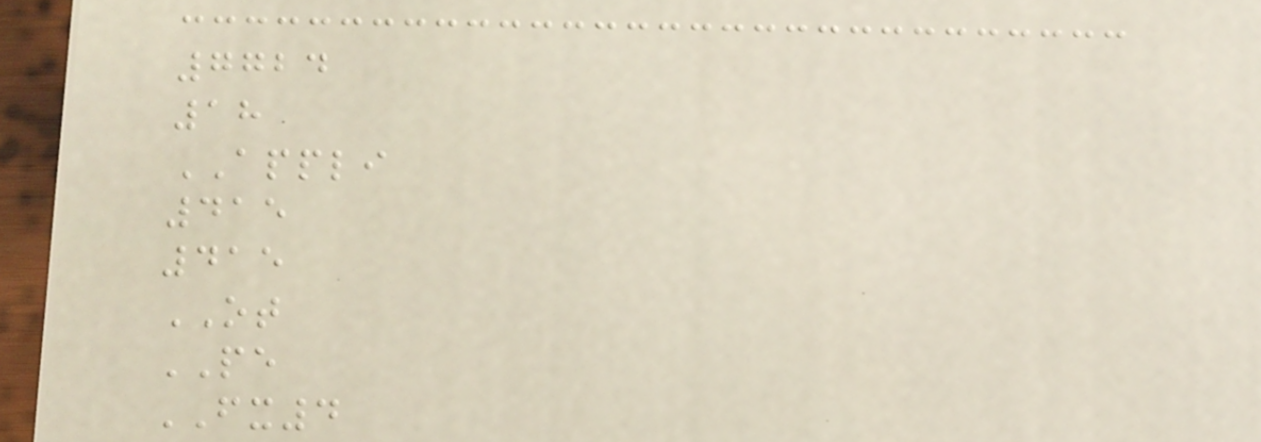7724
18
APPLI
415
415
OT
PE
FX4
